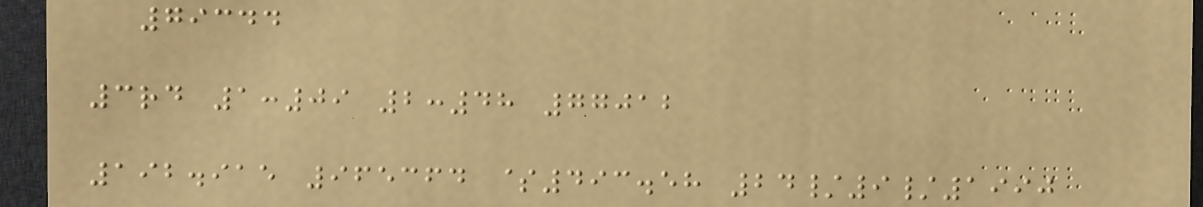79344
3rd 1:09 2:48 77012
192.915 965364 $493.58 24/9/1990
